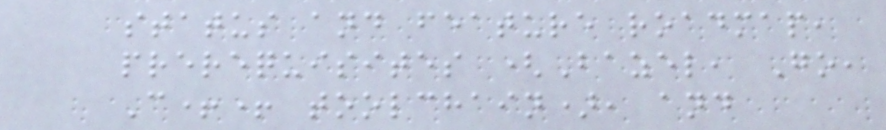status and feature roadmap,
prerequisites (Bazel, Go,
C++ toolchain), and
